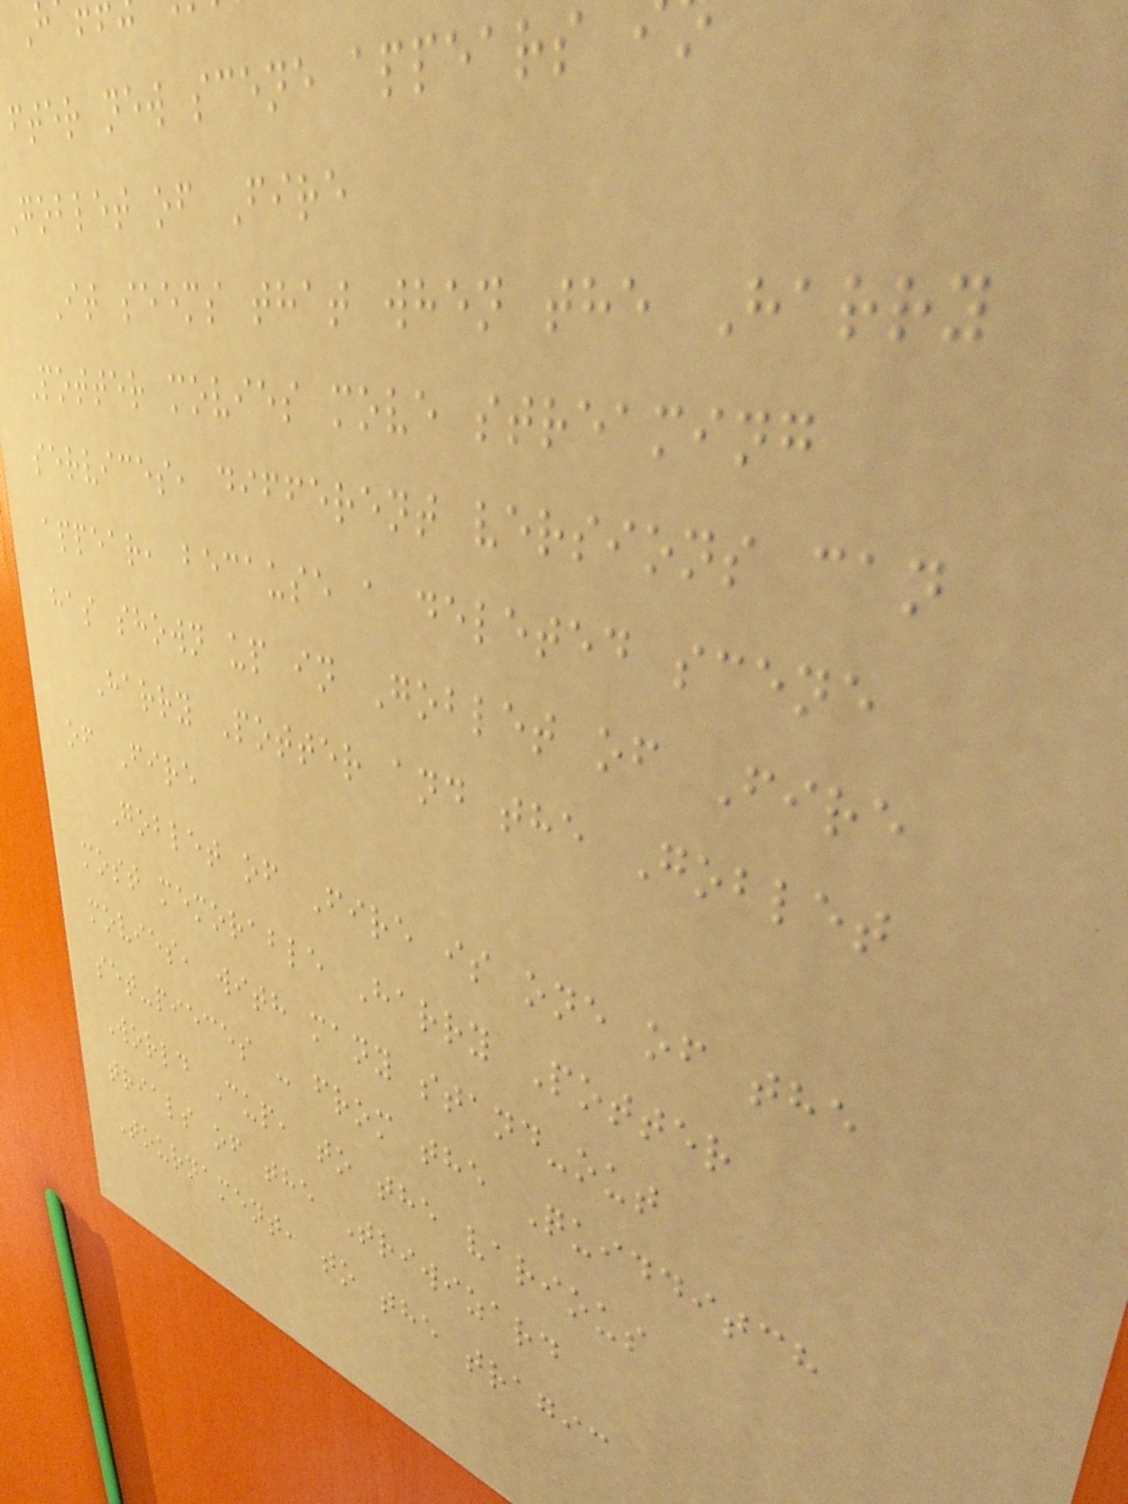fter new scene appears
Goblet of Fire
It seems that when the Harry
Potter movies move streaming
services, different versions can
appear, because a deleted scene
has shown up in Goblet of Fire
Harry Potter and the Goblet
of Fire
Goblet of Fire is one of the
most memorable Harry Potter
movies, with many stand-out
set-pieces - from the Quidditch
World Cup, to the various
trials of the Triwizard
Tournament, to the tragic
